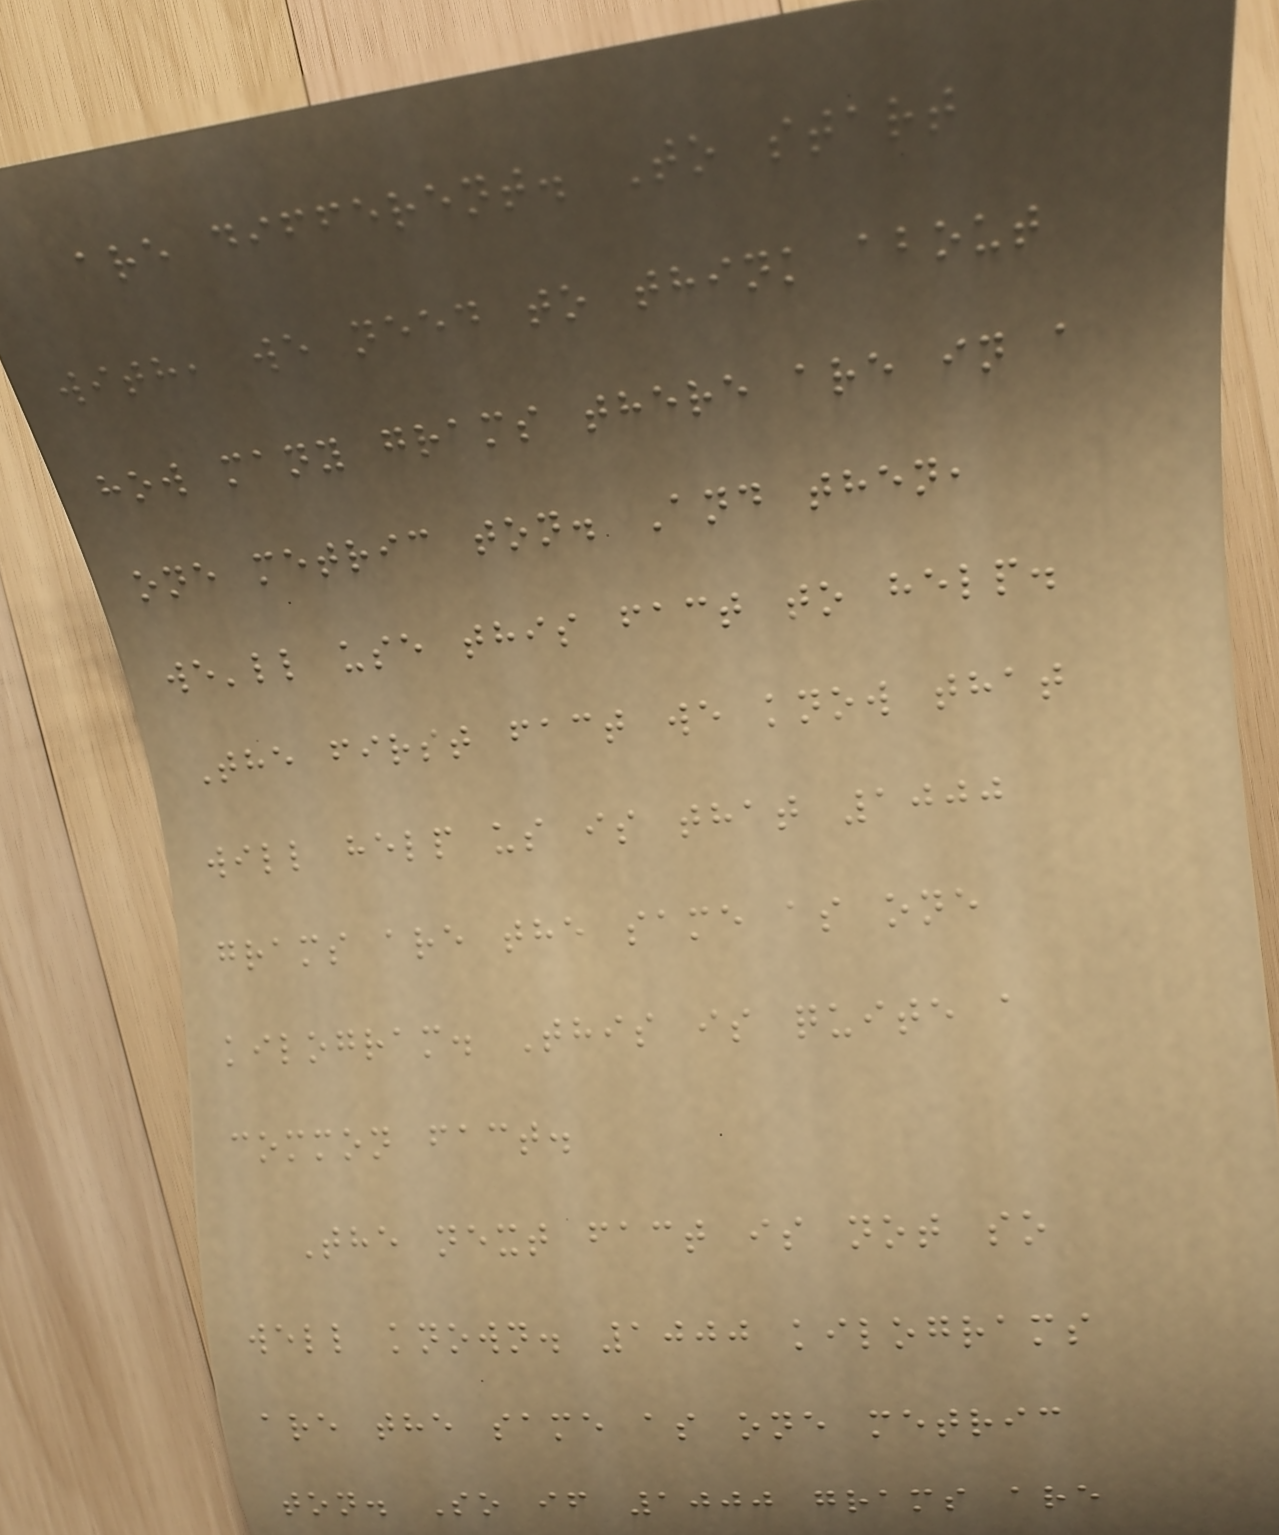are different. To start
with, we need to think about
how many grams there are in a
one metric ton. And then,
we'll use this fact to help.
The first fact we know that
will help us is that 1000
grams are the same as one
kilogram. This is quite a
common fact.
The next fact is not so
well known. 1000 kilograms
are the same as one metric
ton. So if 1000 grams are
